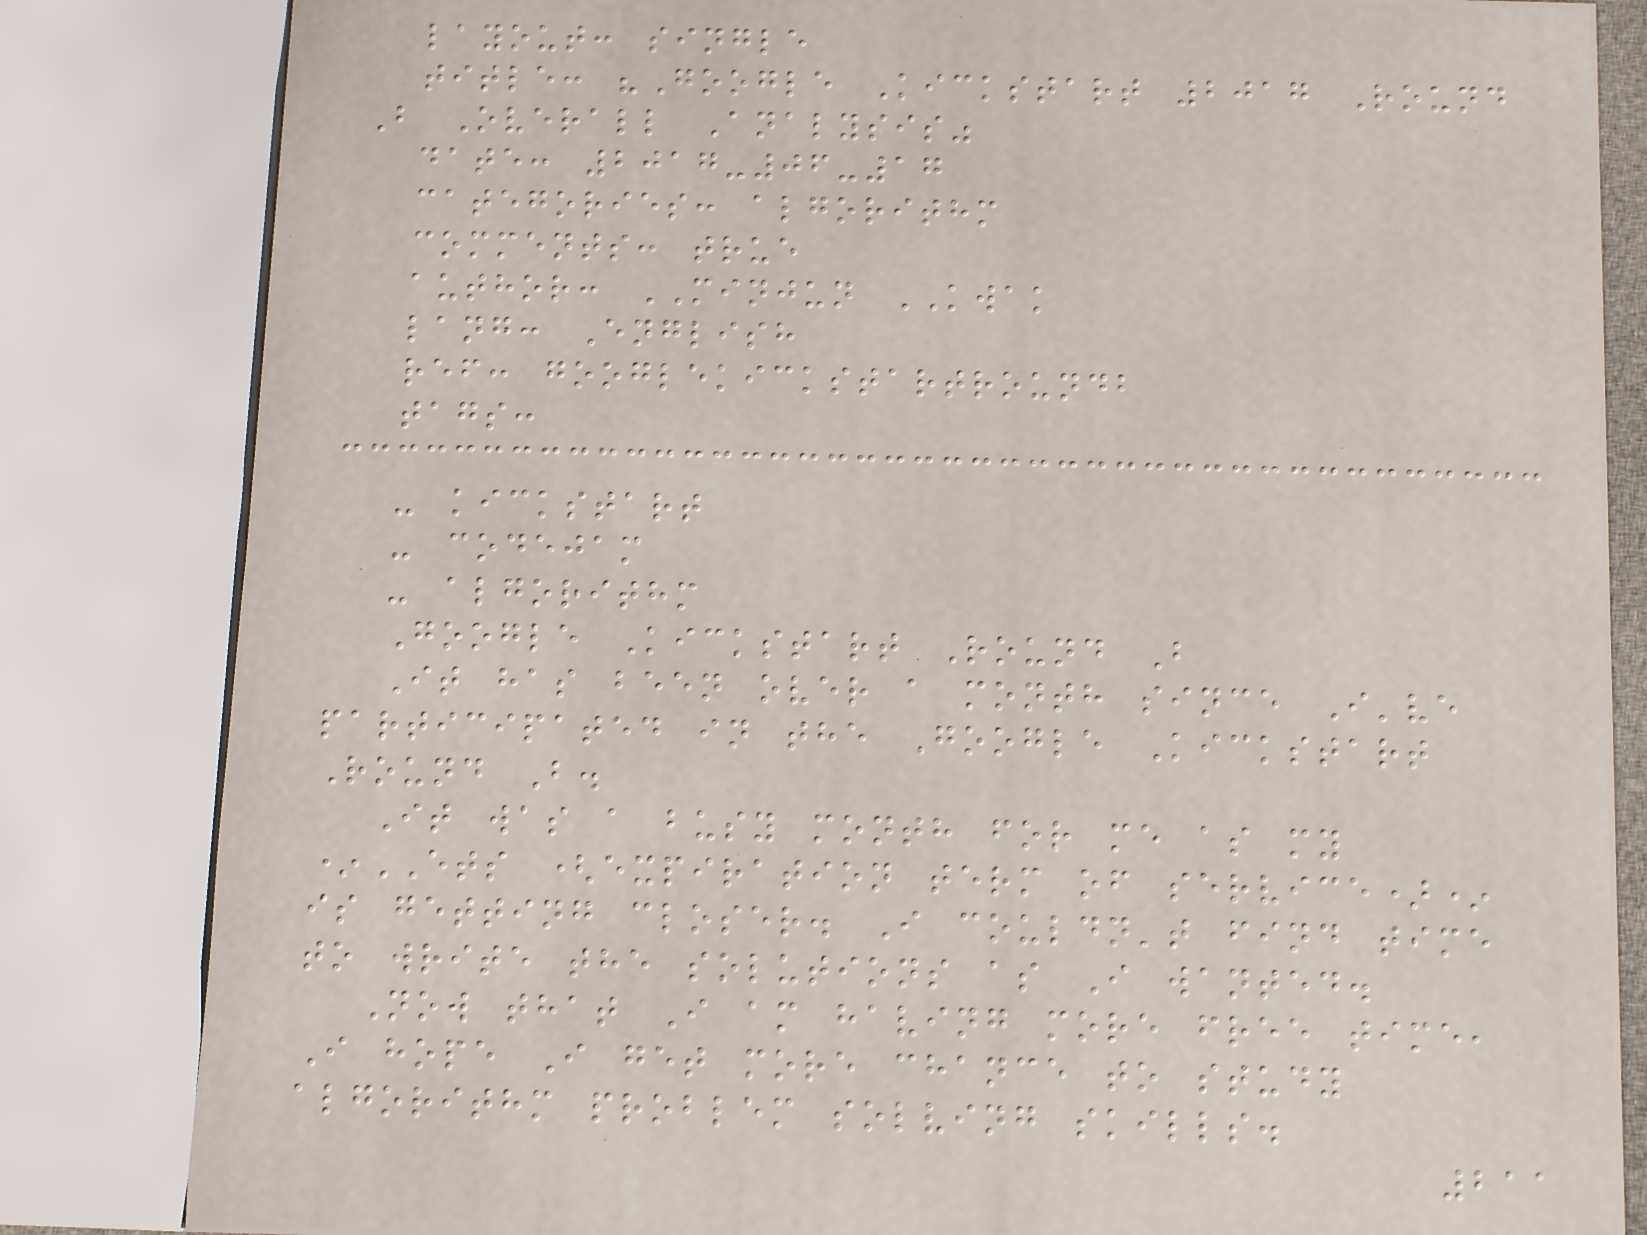layout: single
title: "Google Kickstart 2017 Round
B Overall Analysis"
date: 2017-06-17
categories: algorithm
comments: true
author: MINJUN KWAK
lang: English
ref: googlekickstartroundb
tags:
- kickstart
- codejam
- algorithm
Google Kickstart Round B
It has been over a month since I've
participated in the Google Kickstart
Round B.
It was a busy month for me as my
*ETS (expiration term of service)*
is getting closer. I couldn't find time
to write the solutions as I wanted.
Now that I am having more free time,
I hope I get more chance to study
algorithm problem solving skills.
211
